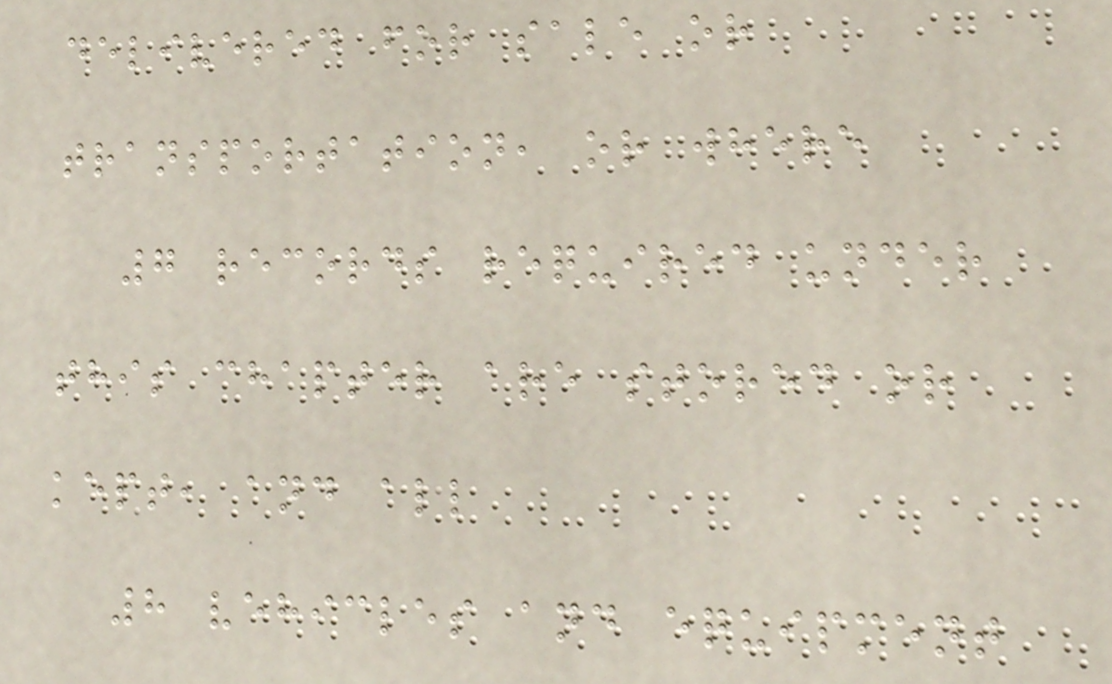delivered for sale or
transportation, or where
7 records required under
this chapter are stored or
kept, and all
8 vehicles and equipment
